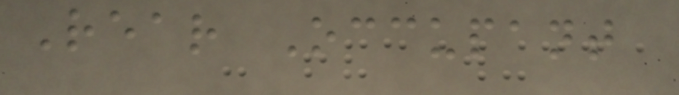Rear Occupant
